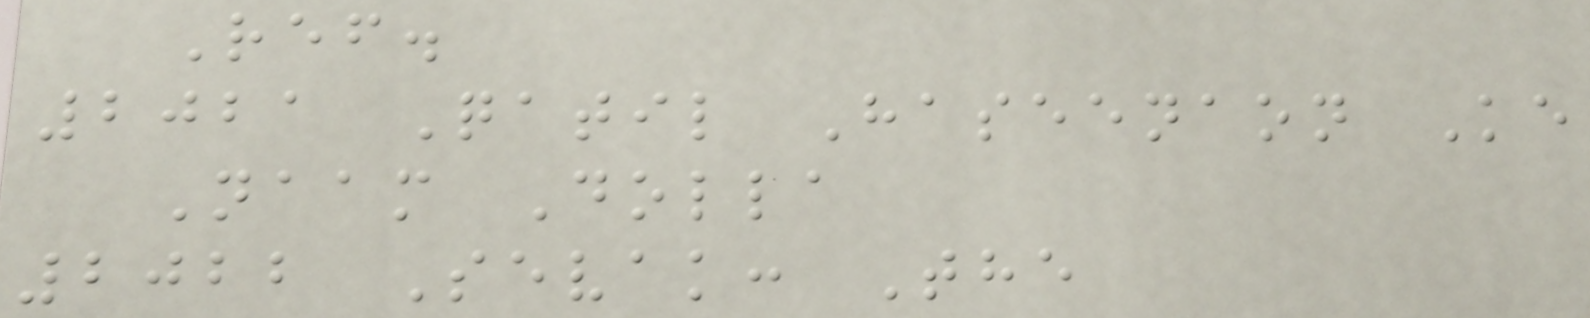Ref.
2021 Qatil Haseenaon Ke
Naam Dolla
2022 Sevak: The
